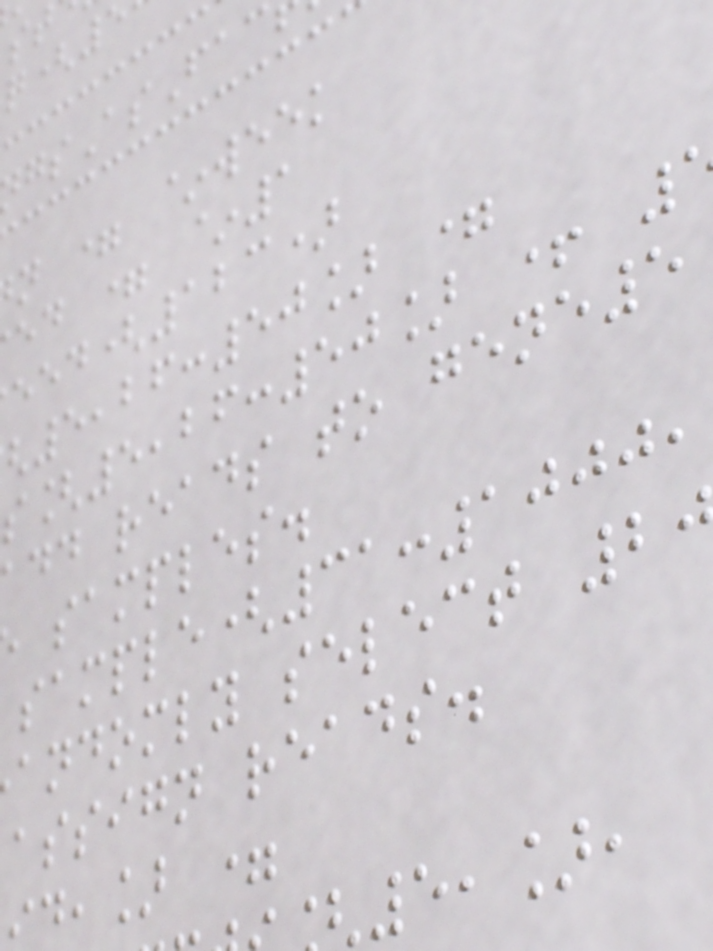n = ~week
ed = ~1
eed(123)
5,26:50] =
s[5,26:50] +
dd reads to gene5
samples.
sample(31:1000,
andomly select 2
assign reads.
d,] =
5,],
